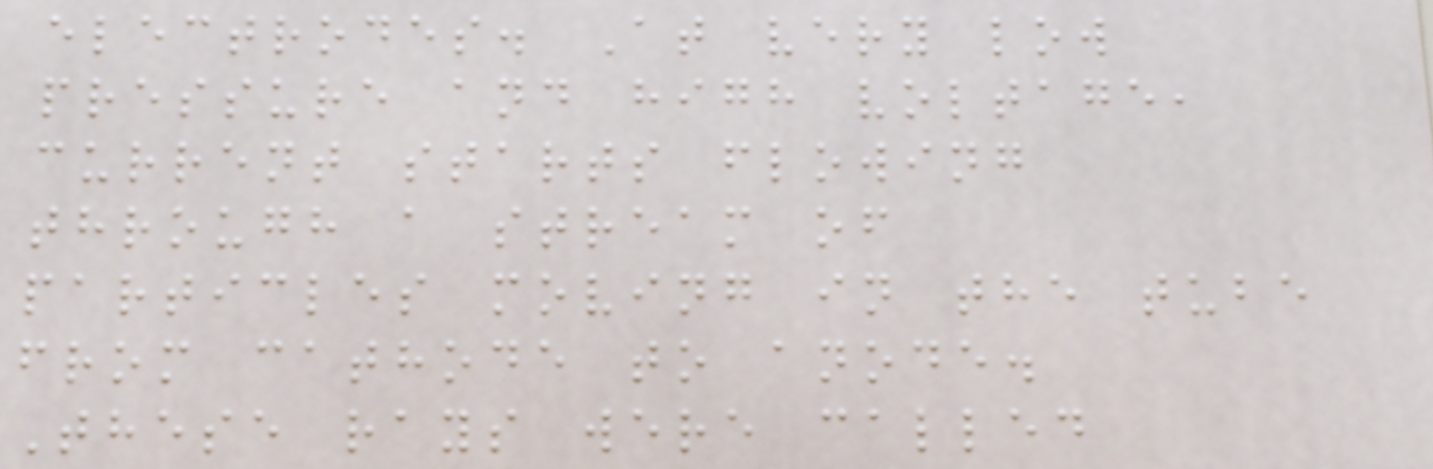electrodes. At very low
pressure and high voltage,
current starts flowing
through a stream of
particles moving in the tube
from cathode to anode.
These rays were called
